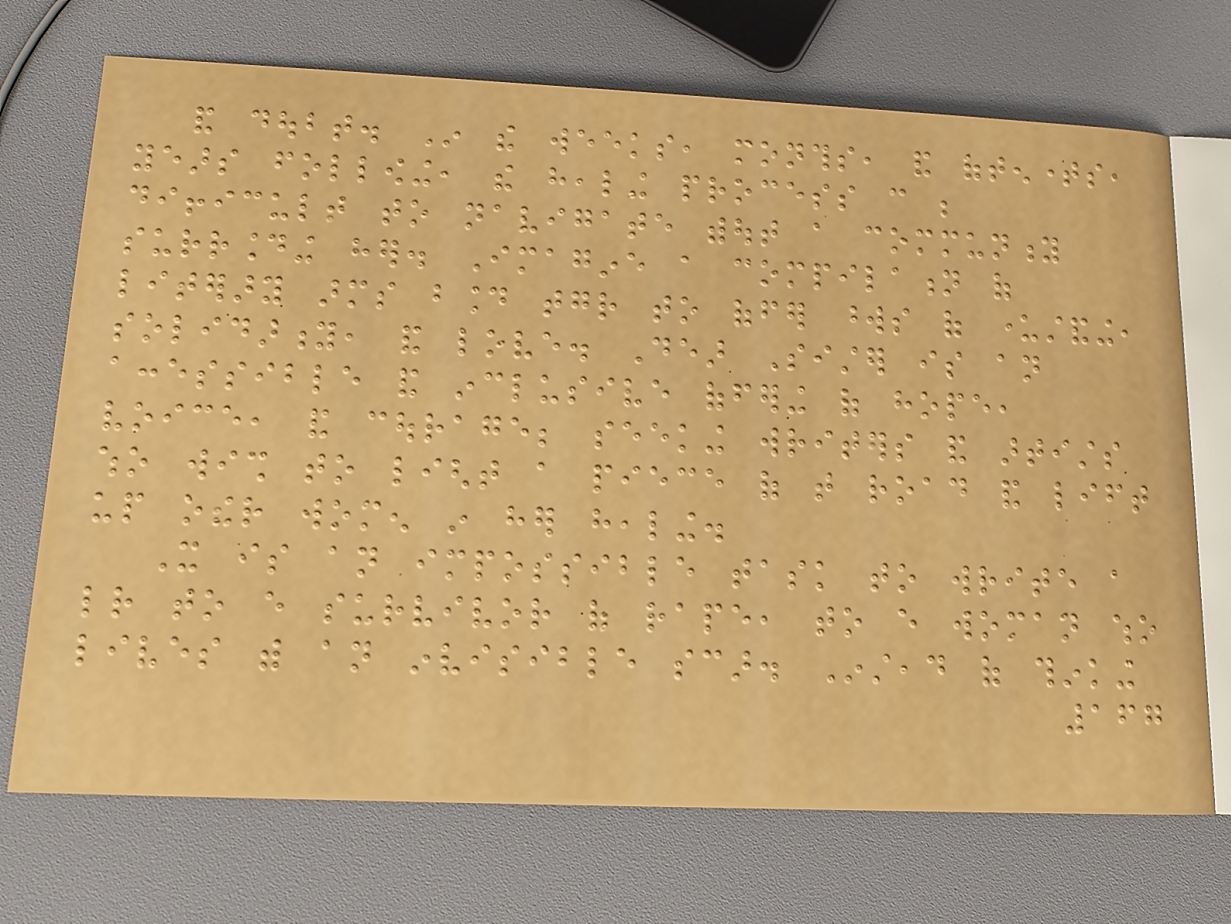and doubt. In the weeks, months, and oftentimes,
years following, the healing process can be
difficult to navigate without a community
surrounding her. Imagine a compilation of
literary arms bound together to offer words of understanding,
solidarity, and love. Dear Sister is an
accessible and inclusive offering of hope,
voice, and courage; seeking writers and artists
who wish to light a piece of that road and lift
up other women in her healing.
It is an impossible task to write a
letter to every survivor of rape, to every woman who
lives with an invisible scar. Instead of thinking
167
